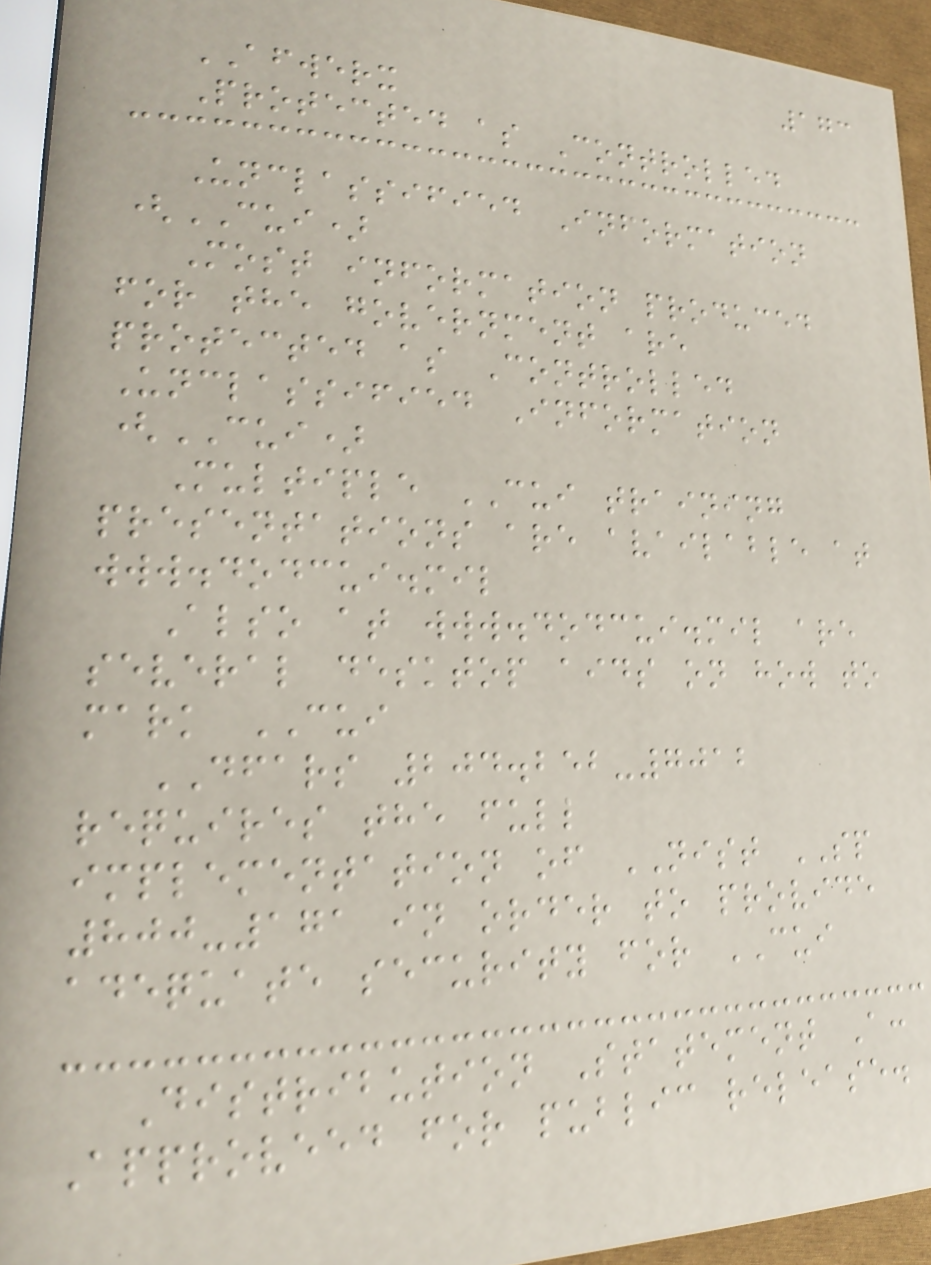173
AFWERX
Protected as Controlled
Unclassified Information
(CUI)
Most information produced
for the government are
protected as Controlled
Unclassified Information
(CUI)
Multiple CUI training
presentations are available at
www.dodcui.mil
Also at www.dodcui.mil are
several desktop aids on how to
mark CUI
DFARS 204.252-7012
requires the full
implementation of NIST SP
800-171 in order to provide
adequate security for CUI
Distribution Statement A:
Approveed for public release.
